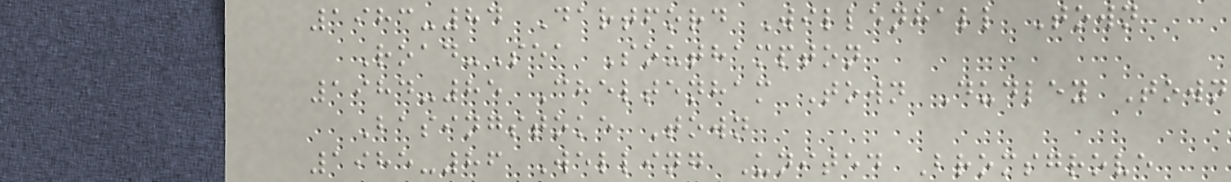1983-84 Dartford Willenhall Town
Road-Sea Southampton
1984-85 Cheltenham Town Dudley Town
Basingstoke Town
1985-86 Welling United Bromsgrove
